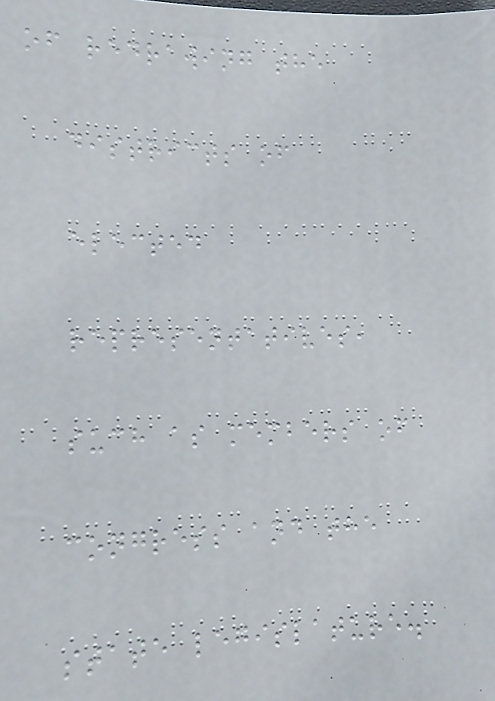of redrawing the
districts of
elected
representatives,
such as members of
congress and the
state legislature.
